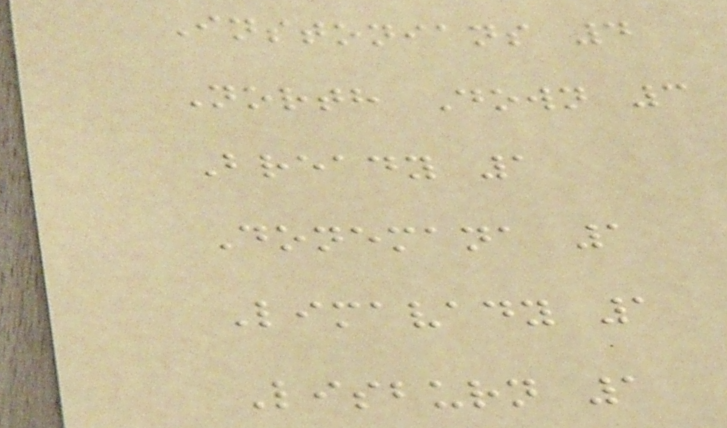Instonians 4
North Down 3
Bready 1
Donemana 1
Limavady 1
Lisburn 1
